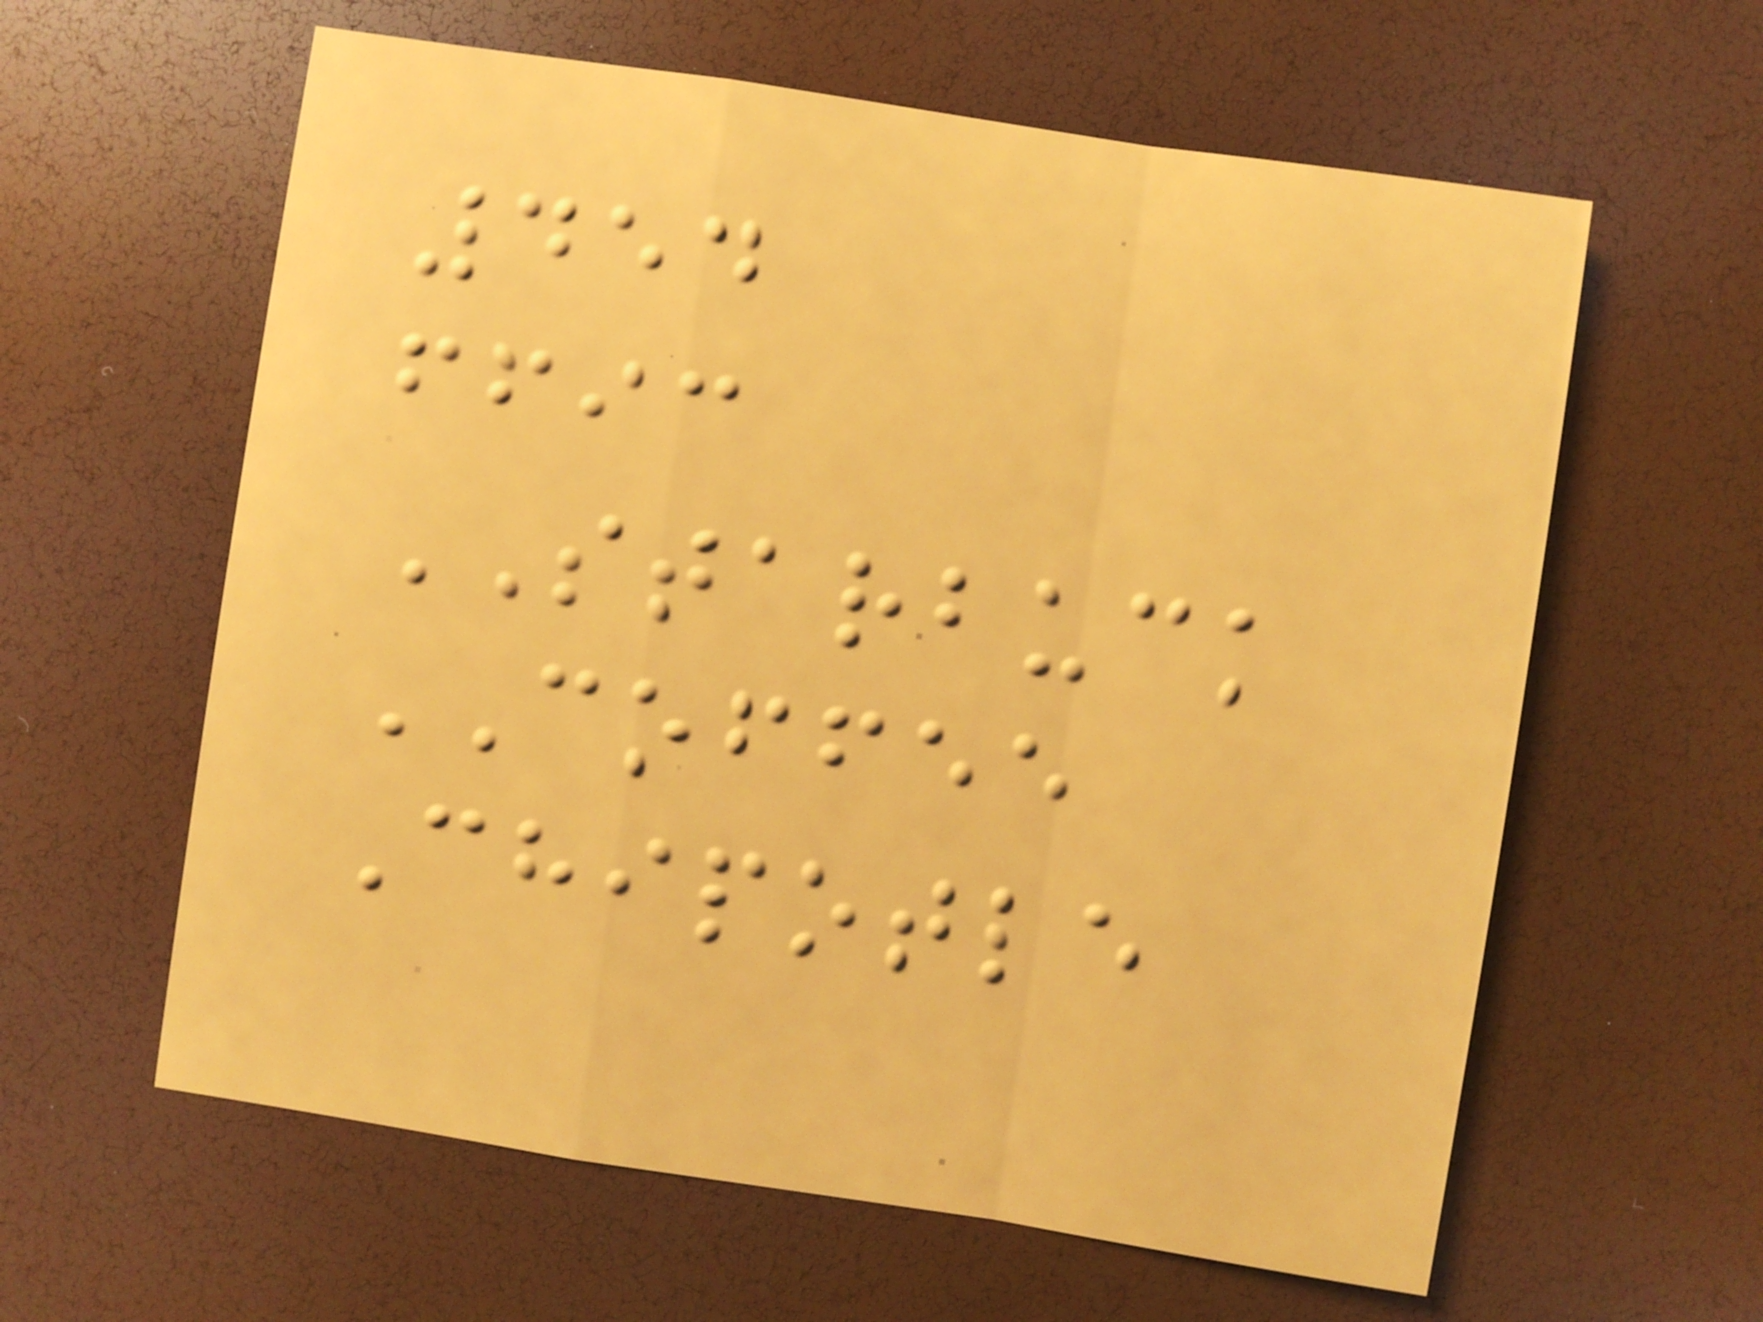454
ffic
STARBUCK
COFFEE
Chipotle
